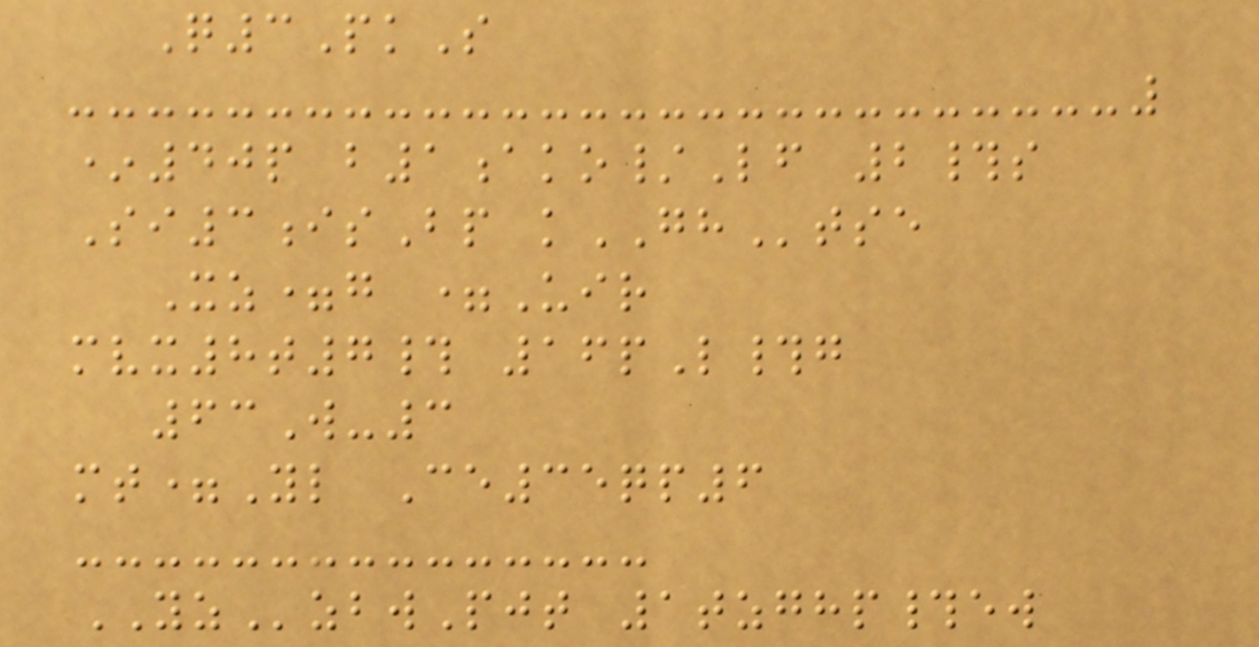Q3PkS
*40p b1ako/Lf 2#s
Si3isBp kGHtse
Xz=g =Uir
mvx8t7# 16pL#g
63W-3
mt=Yl Ce35qp6
YZzbwPjt 1tzghp#ew
